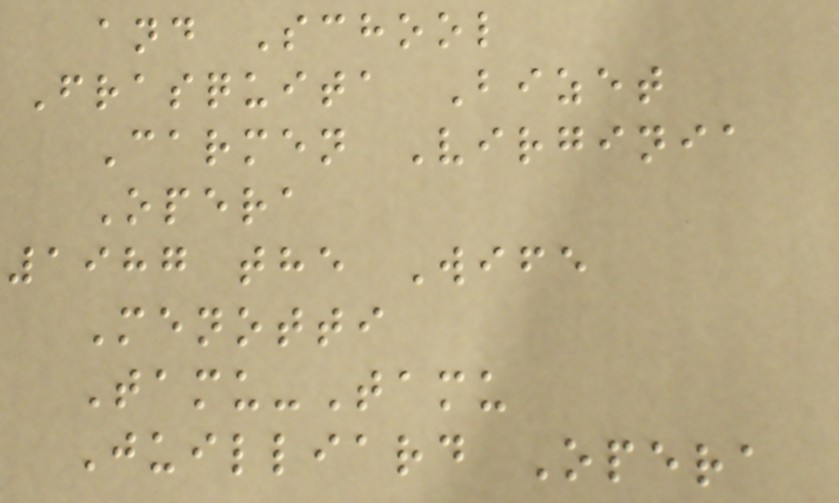and School
Frasquita Bizet
Carmen Virginia
Opera
1987 the Wife
Menotti
Tamu-Tamu
Juilliard Opera
